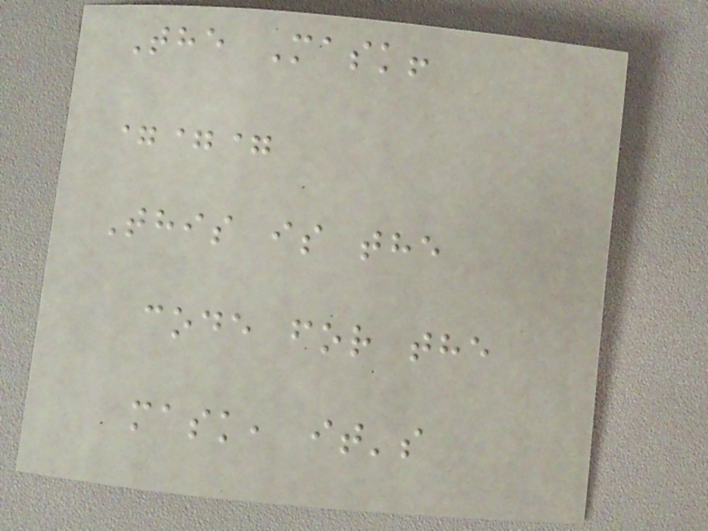The Mask!
===
This is the
code for the
mask, it's
